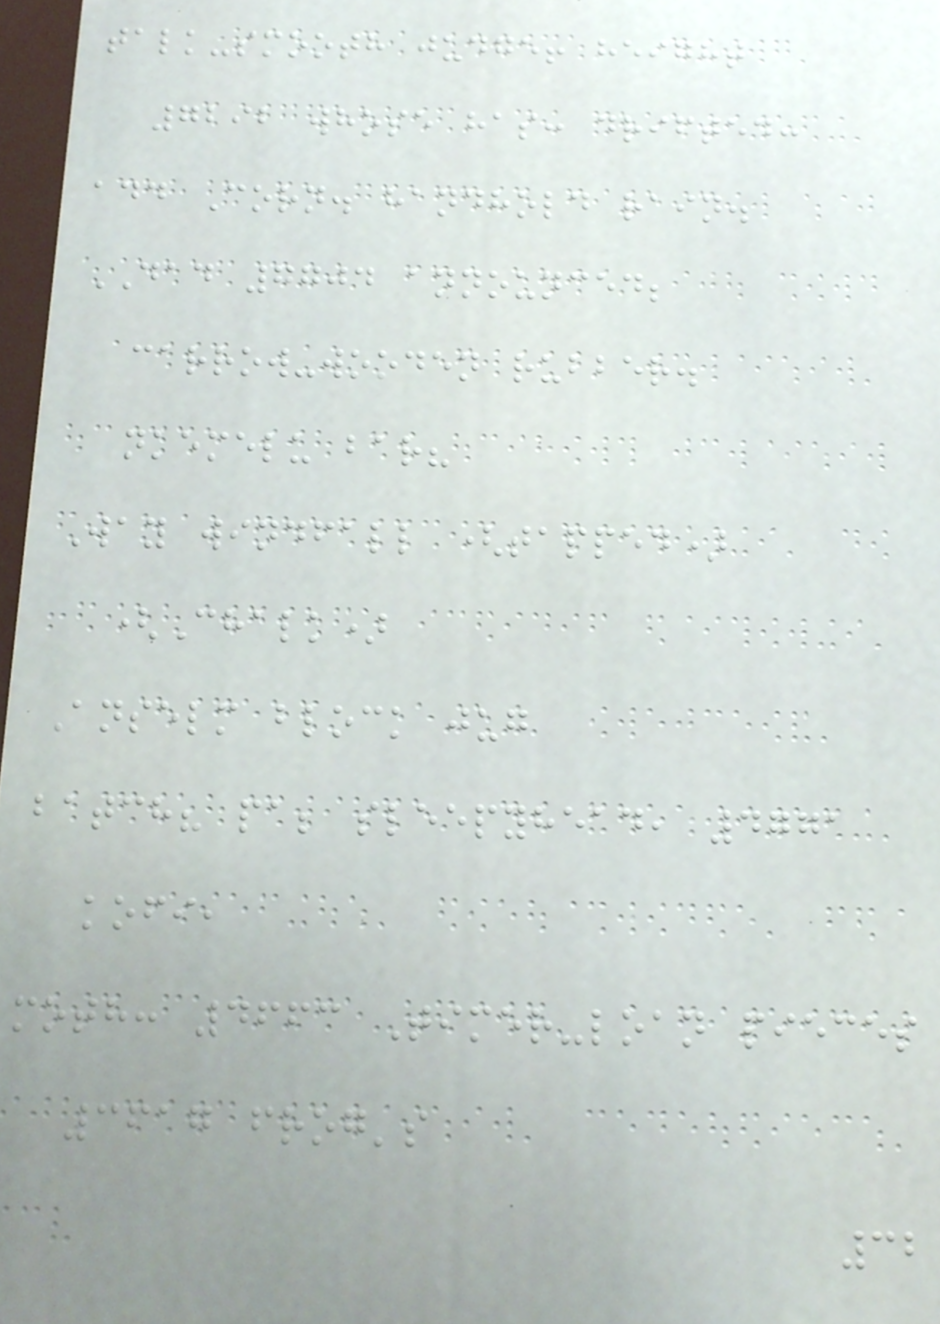talk-smooth judge! height
7292 whose has: drifted:
add Corn. handhold rain.
DAD 7704 announced;
carrow-wooden rubber.
nkemelu bar?
Way windfall (tapped)
(Chalk)
Anselm block jug
batch? pa; sleepyhead, 4771
kofi,
moth: 4663 Timer-loan pieces
3617 frog's
32
